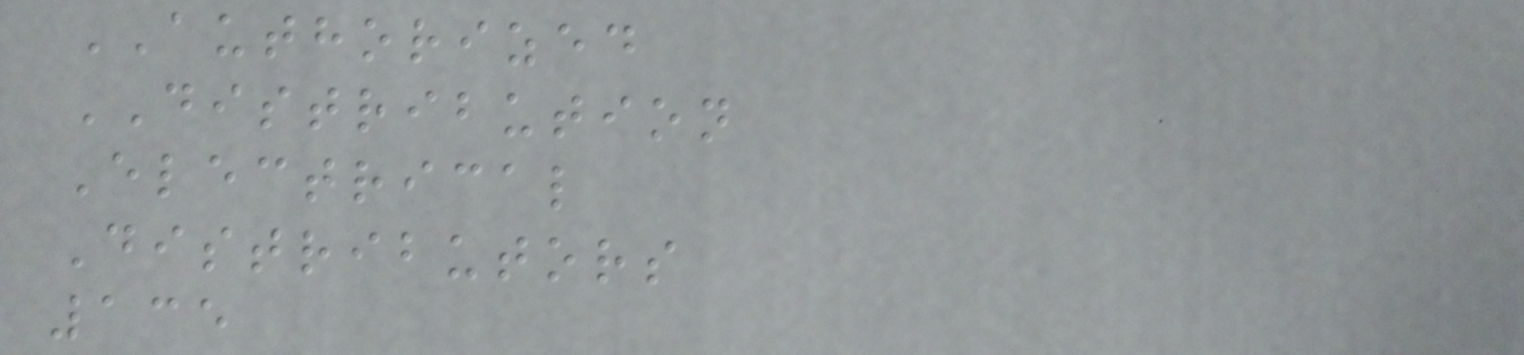AUTHORIZED
DISTRIBUTION
Electrical
Distributors
135
